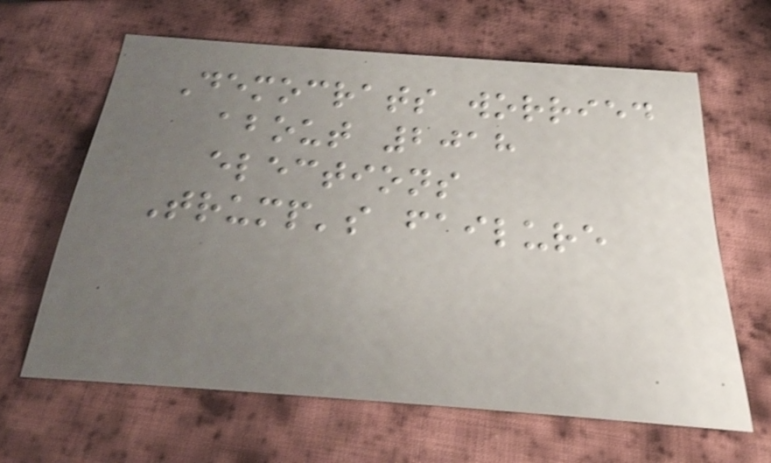Democrats worried
about 2018
elections
Trump's failure
